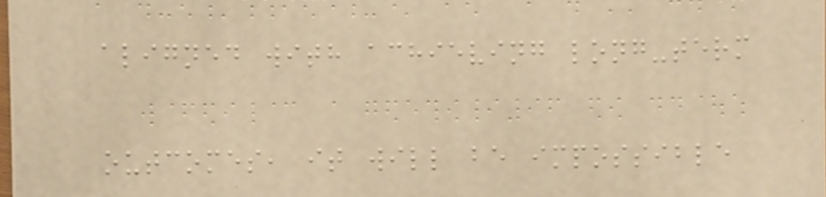aligned with achieving long-term
outcomes, it will be impossible
